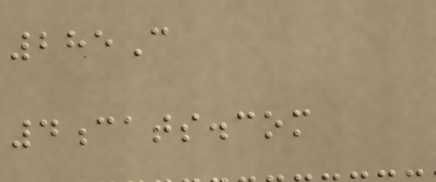285C
4cats.com
